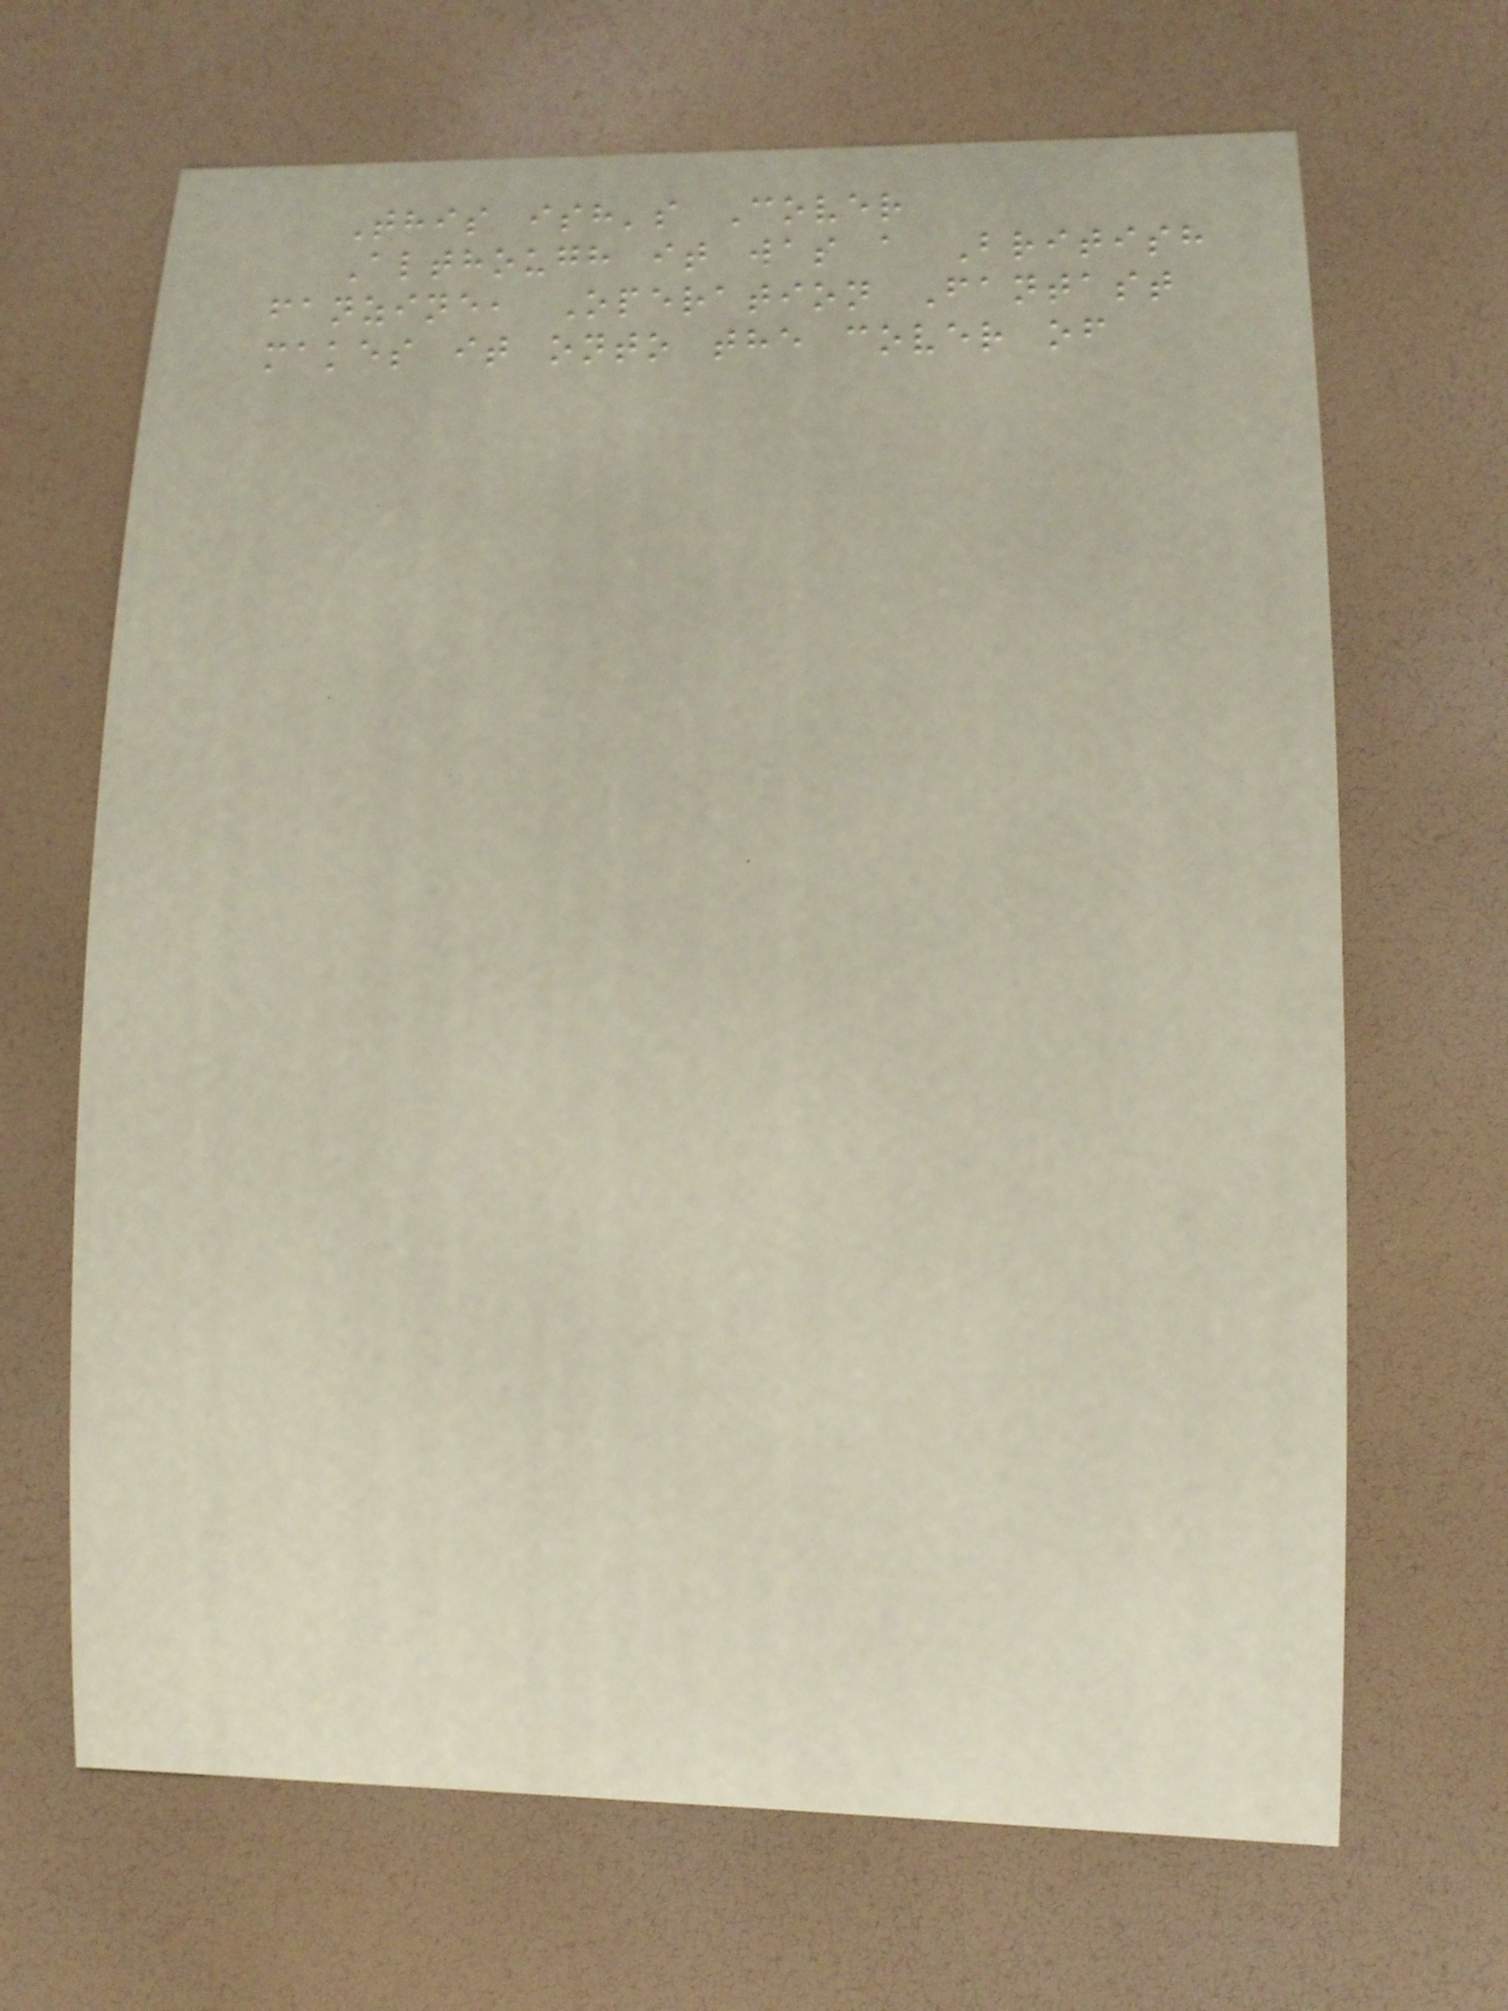This ish's Cover
Although it was a British
fanzine, Operation Fantast
makes it onto the cover of
